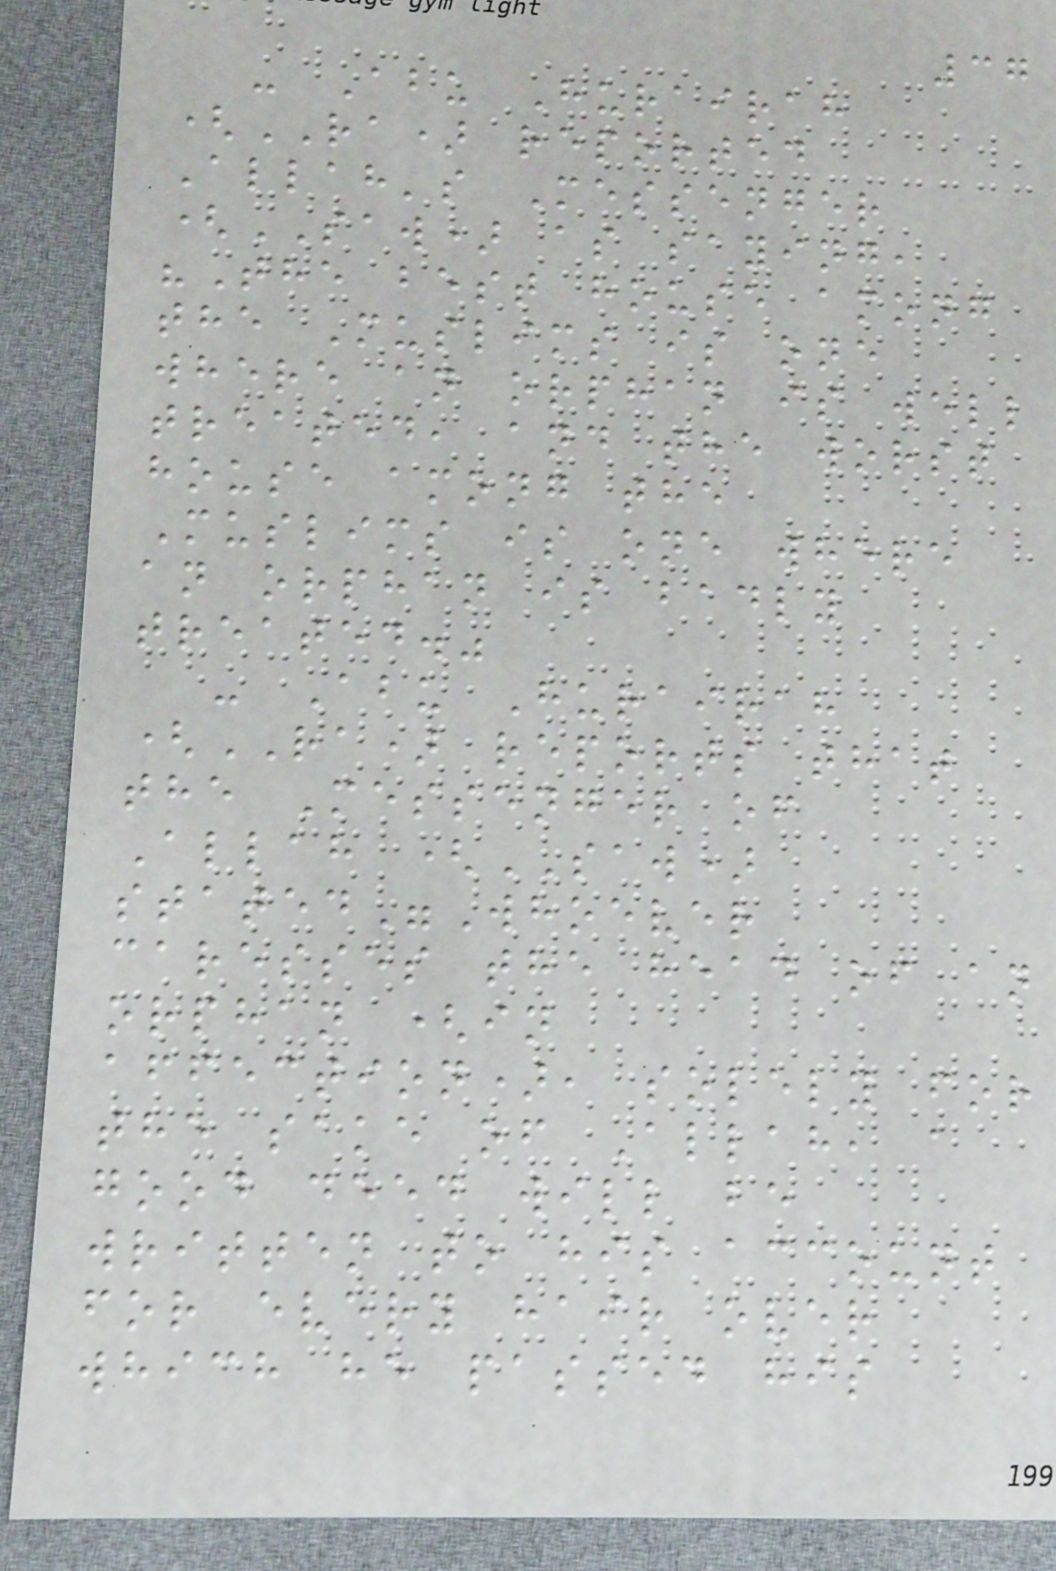37
- Abu Hurairah
(RA) reported
Allah's Messenger
(SAW) as saying,
"The best house among
the Muslims is one
where an orphan is well
treated, and the worst
house among the
Muslims is one where
an orphan is badly
treated."
- Abu Hurairah
(RA) reports that
the Messenger of
Allah (SAW)
stated"Whoever
caresses the head of an
orphan (in
affection), solely for
the sake of Allah, a
good deed will be
written to his account
for every hair over
which he passed his
